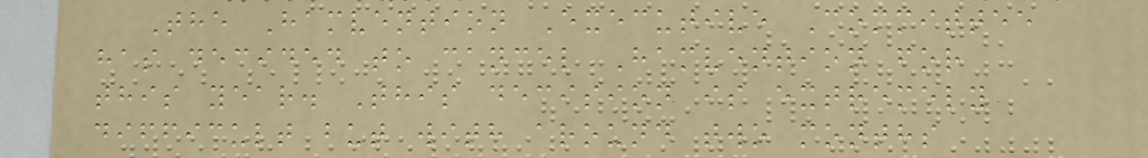The Hamvention Executive Committee
has decided to cancel Hamvention for
this year. This decision is extremely
difficult but with around two months
